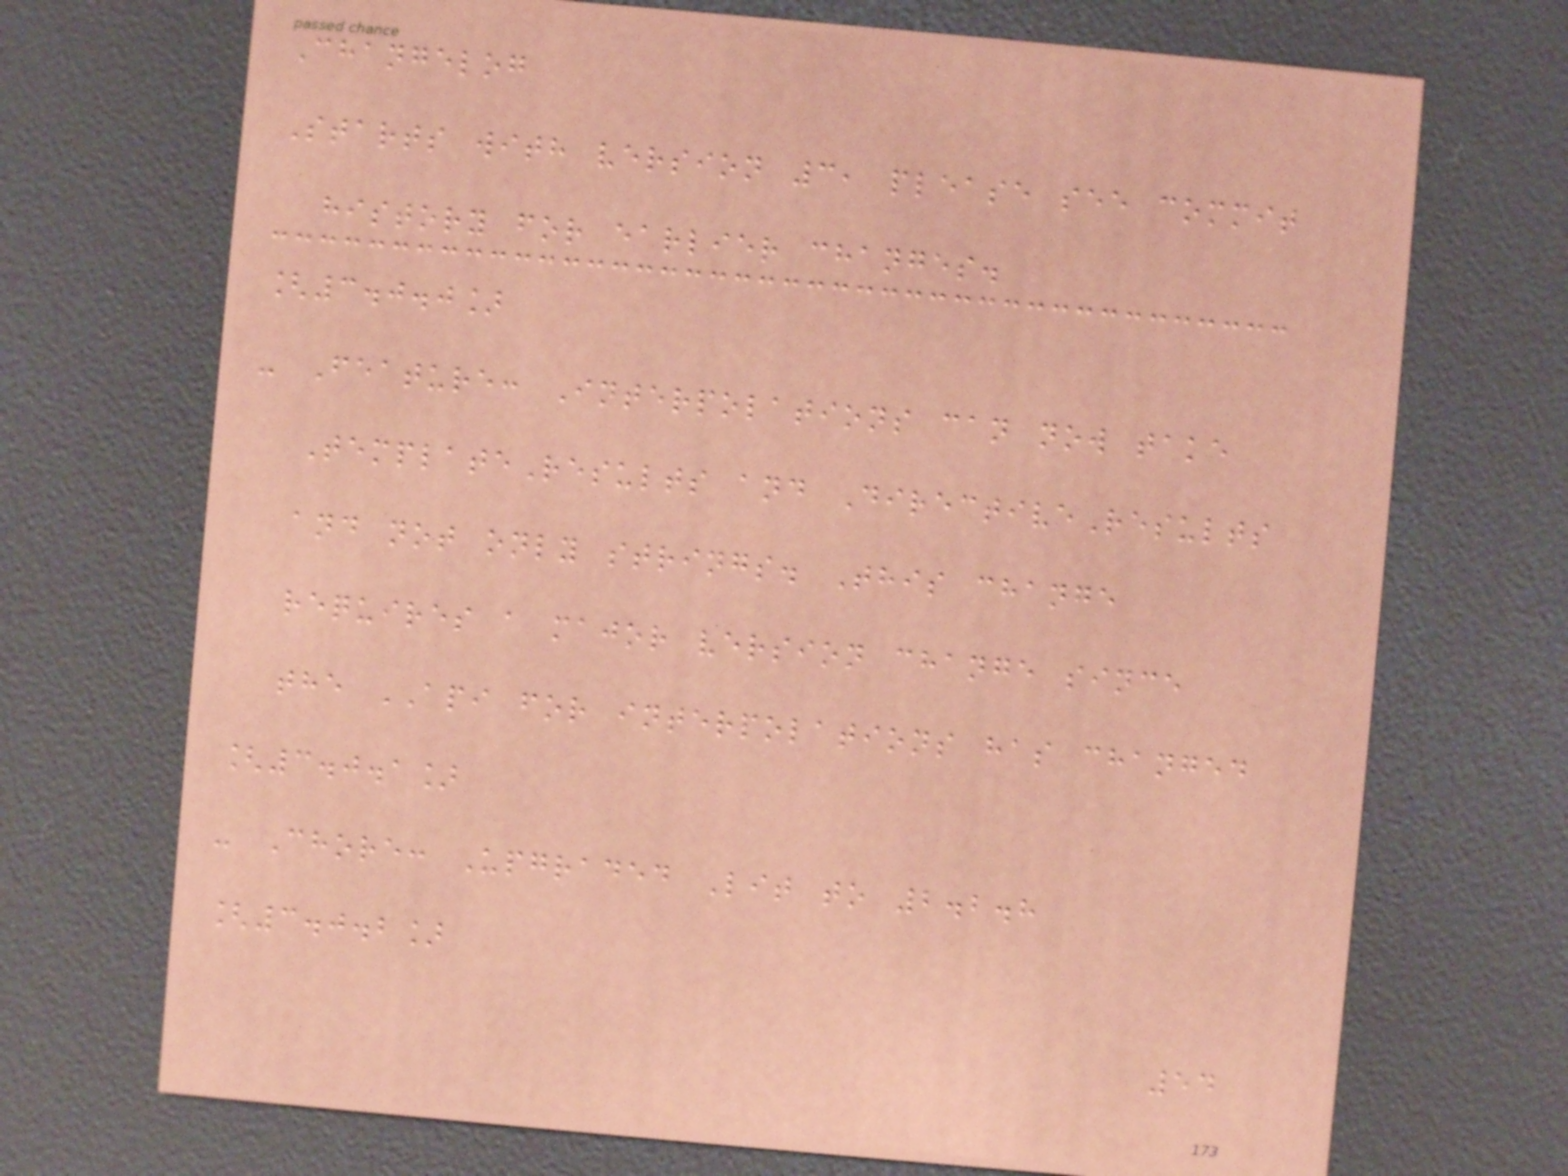Changelog
Starts with version 3, please see commit
history for earlier changes.
[3.0.0]
- Feature: Interpolations can now take
TemplateResults and DirectiveResults
and not only strings. This change
requires a major version change since
the API for interpolations has changed
[3.0.1]
- Chore: Upgraded Lit to 2.2.8
[3.0.2]
54
